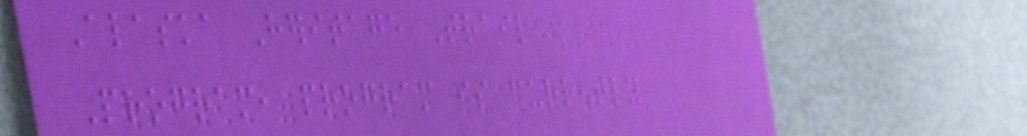Alaska Heritage Trail
Program, program is currently
